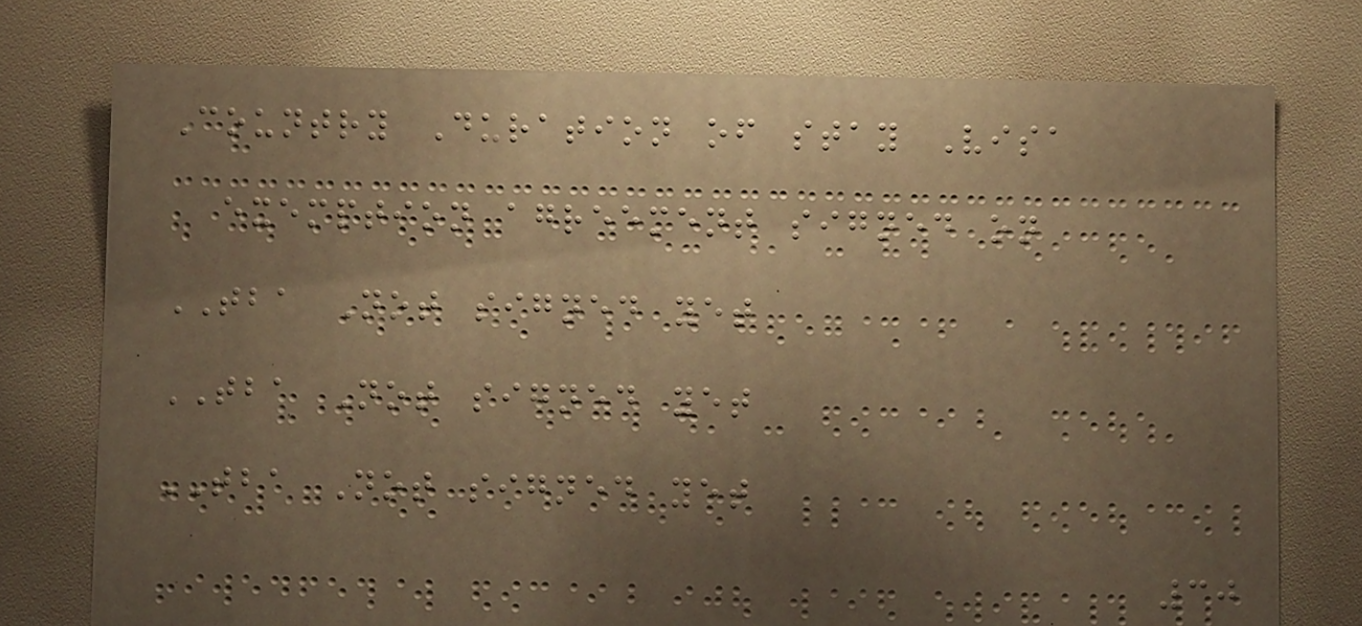Country Duration of stay Visa
exemption agreement signed on
TBA Not signed yet
TBA Not signed yet
TBA Not signed yet
30
